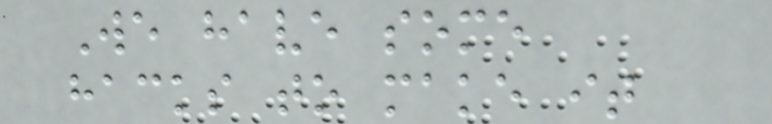We have some
hacks to make it
